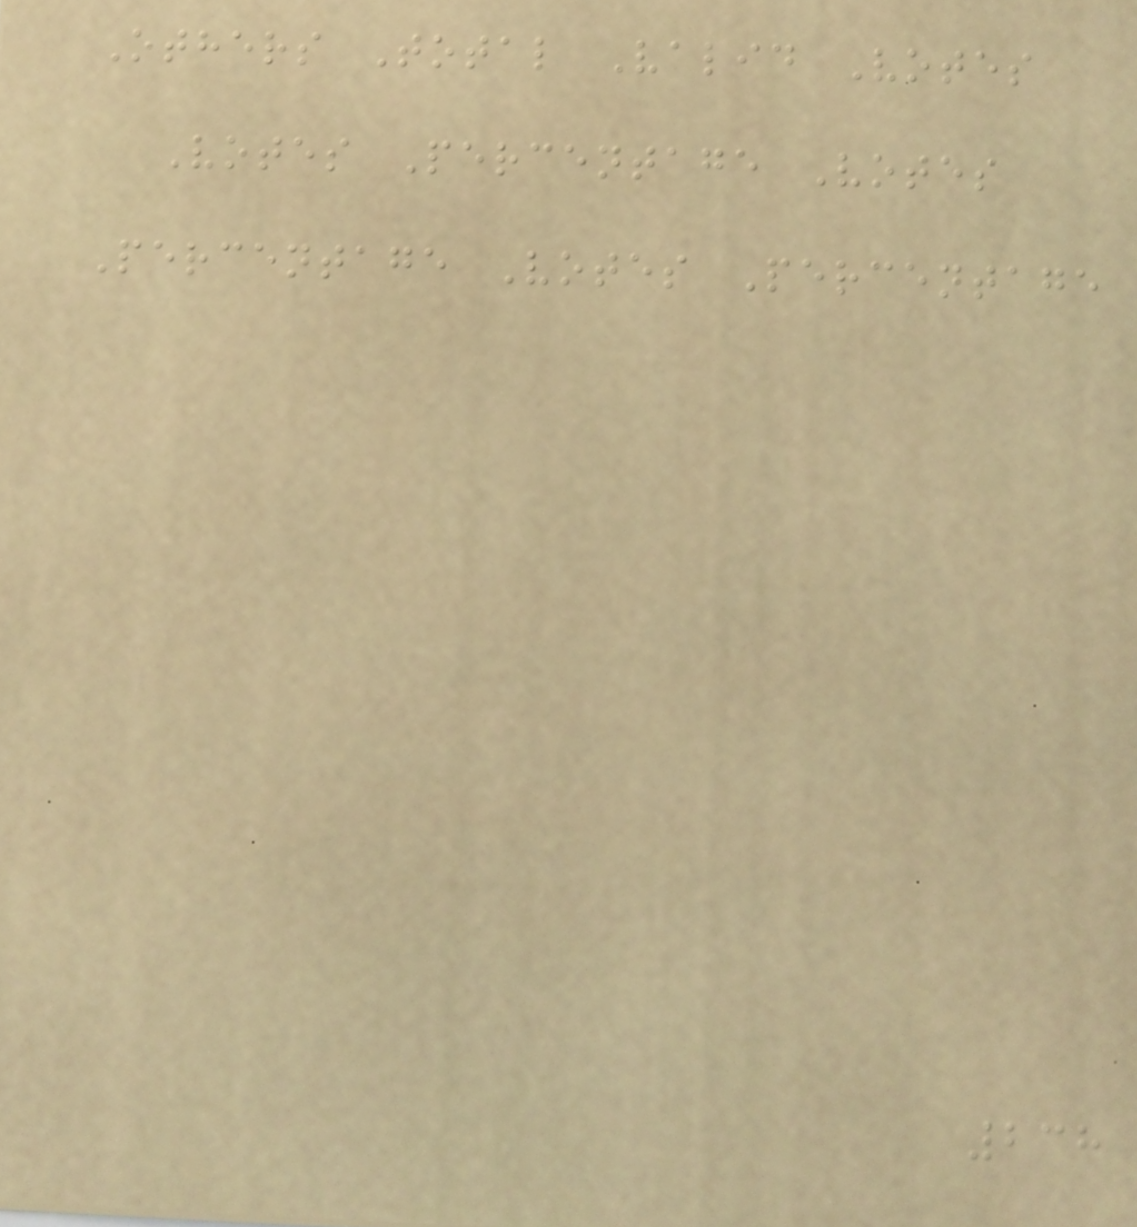Others Total Valid Votes
Votes Percentage Votes
Percentage Votes Percentage
238
